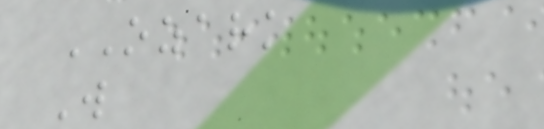OZARK
W
